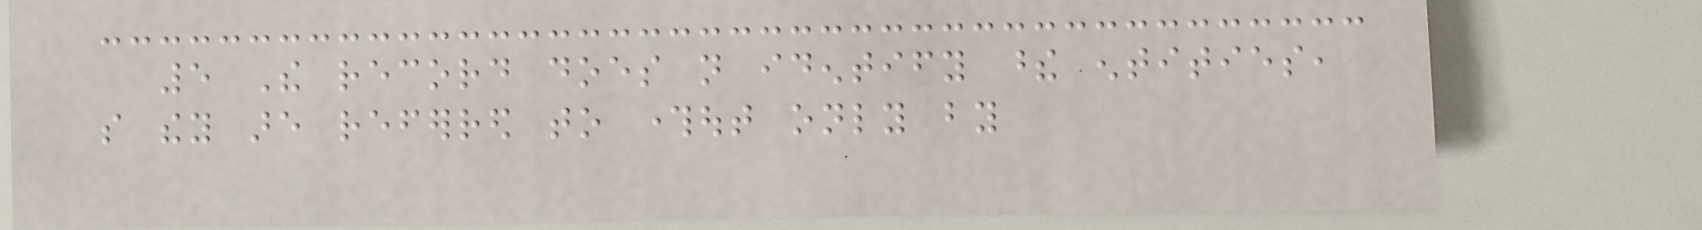5 The record does not identify these entities,
so they are referred to throughout only by
